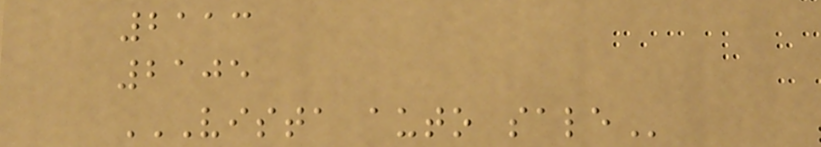2113
2105
VISTA AUTO SALE
